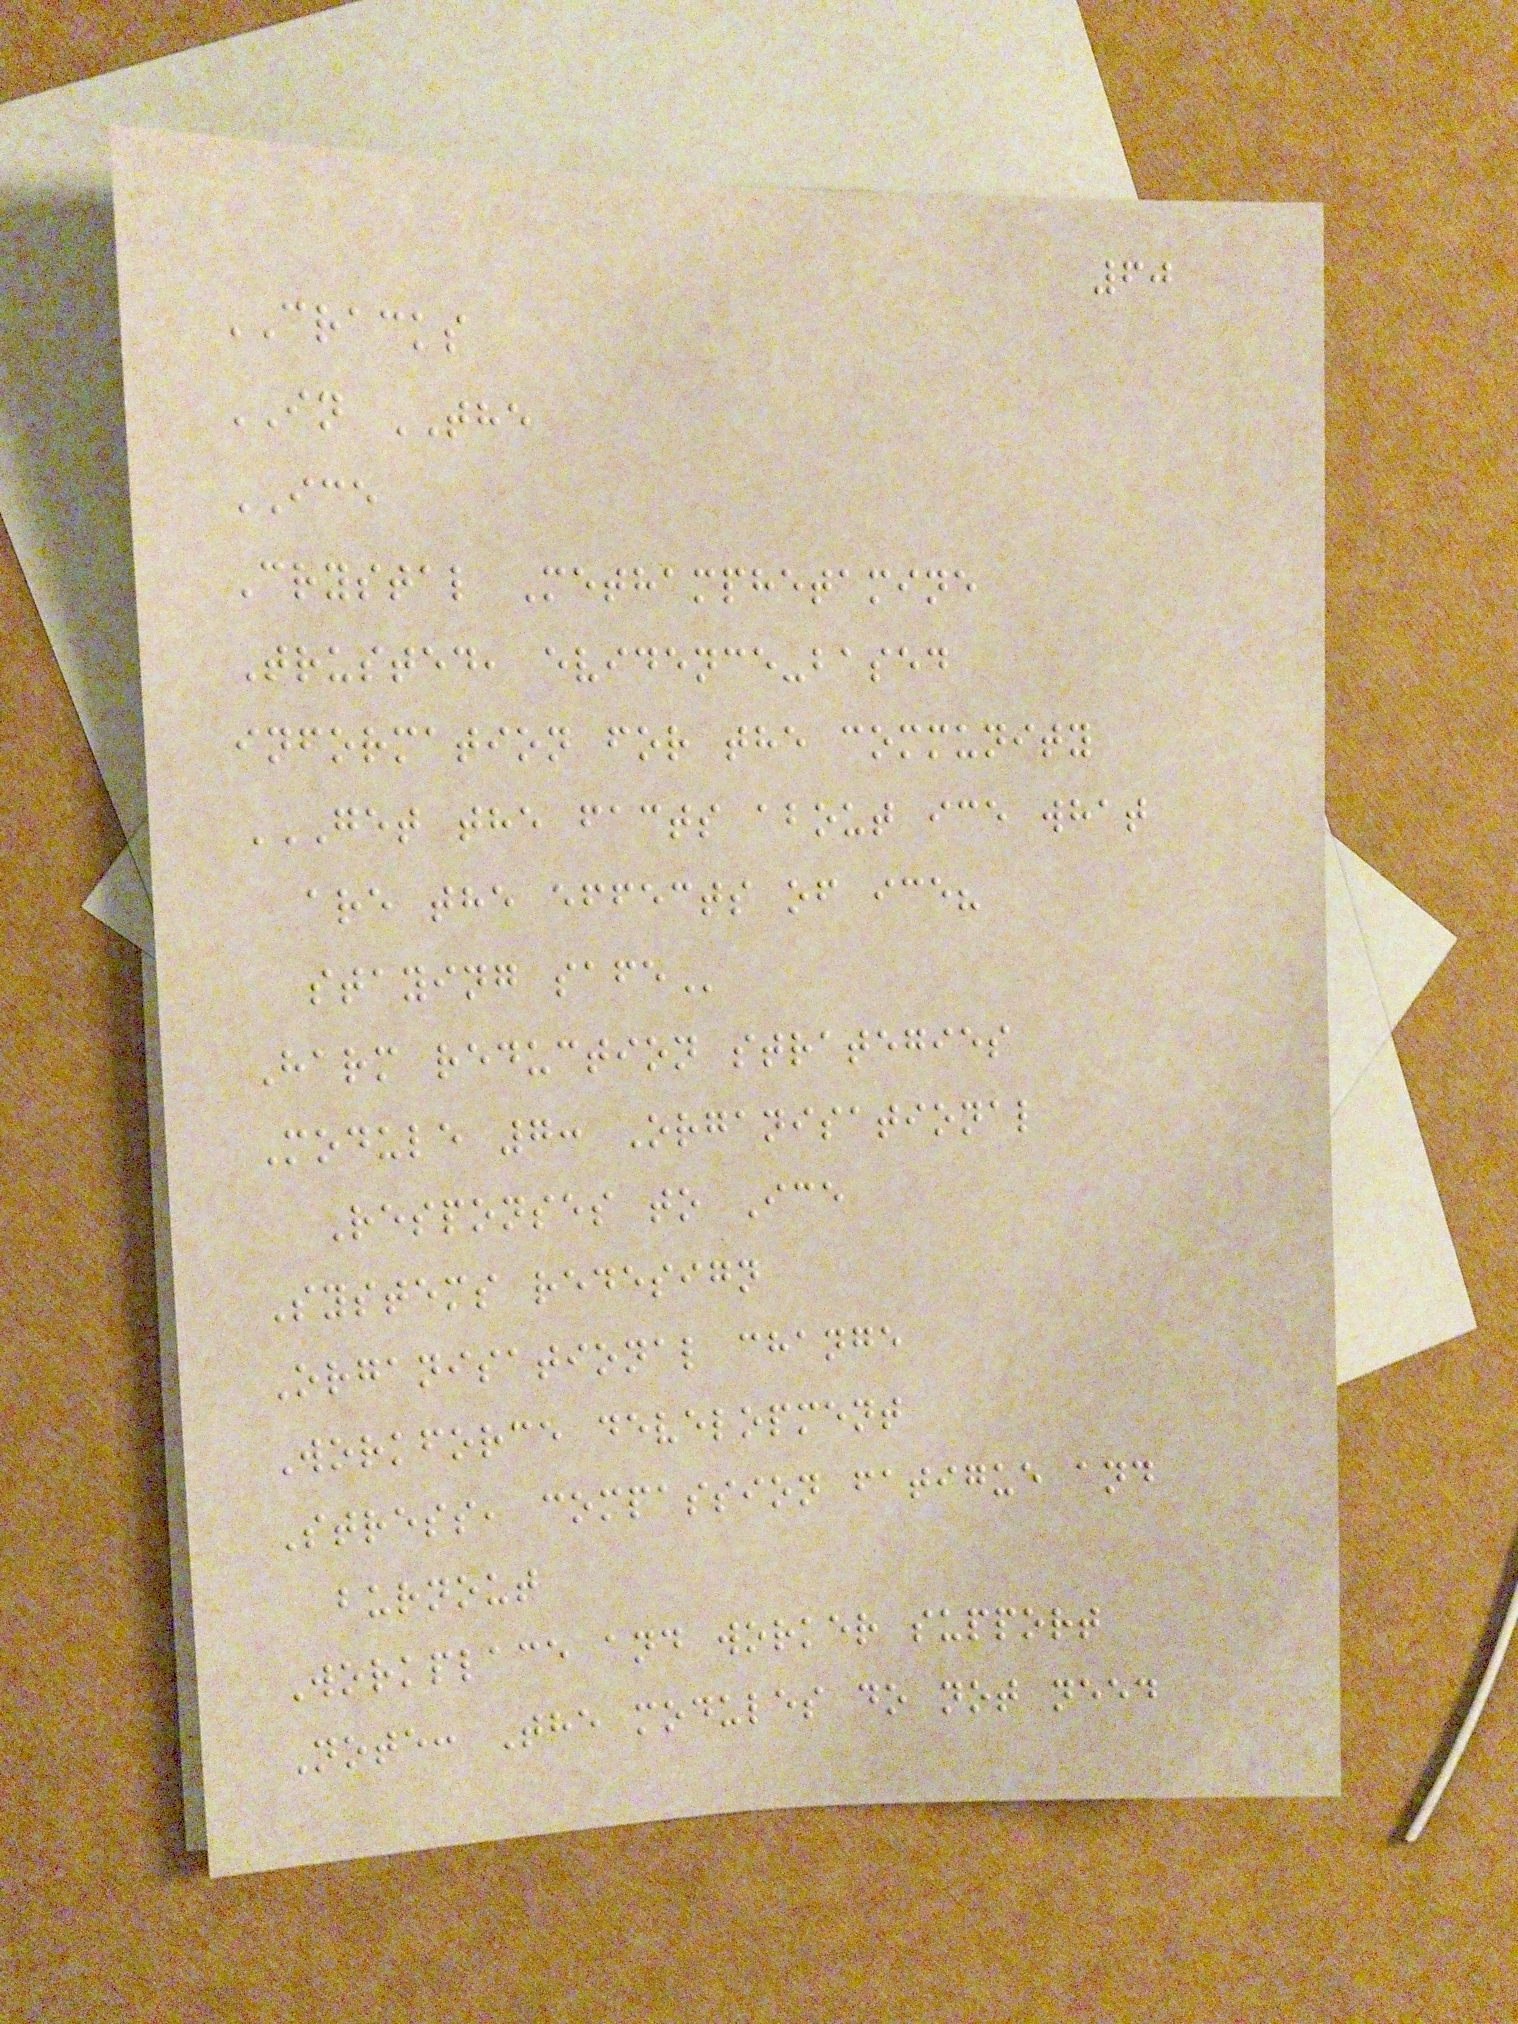60
CRACKS
IN THE
ICE
Crystal Methamphetamine
Trusted, evidence-based
information for the community
GET THE FACTS ABOUT ICE WHAT
ARE THE EFFECTS OF ICE?
STAYING SAFE
Harm reduction strategies
Module 7: Organisational
Responses to Ice
Systems redesign
Organisational change
Workforce development
Stress, compassion fatigue and
burnout
Workplace and worker support
Note: The modules do not need
